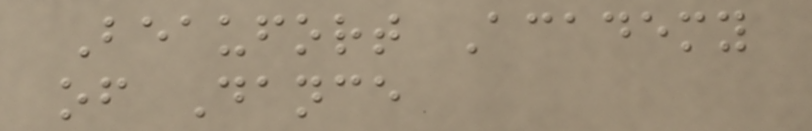Beaufort Academy
of Dance
